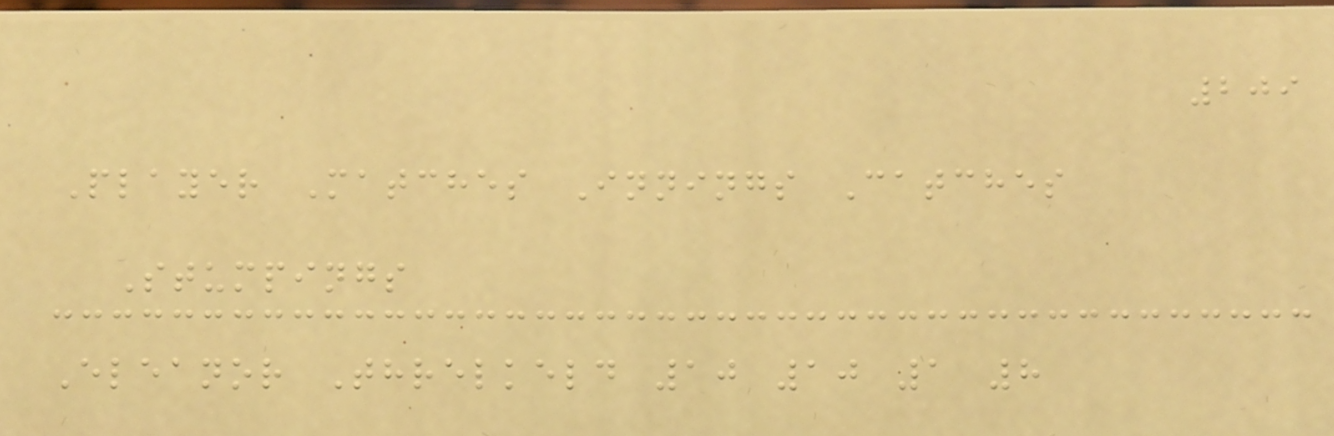209
Player Matches Innings Catches
Stumpings
Eleanor Threlkeld 10 10 1 8
